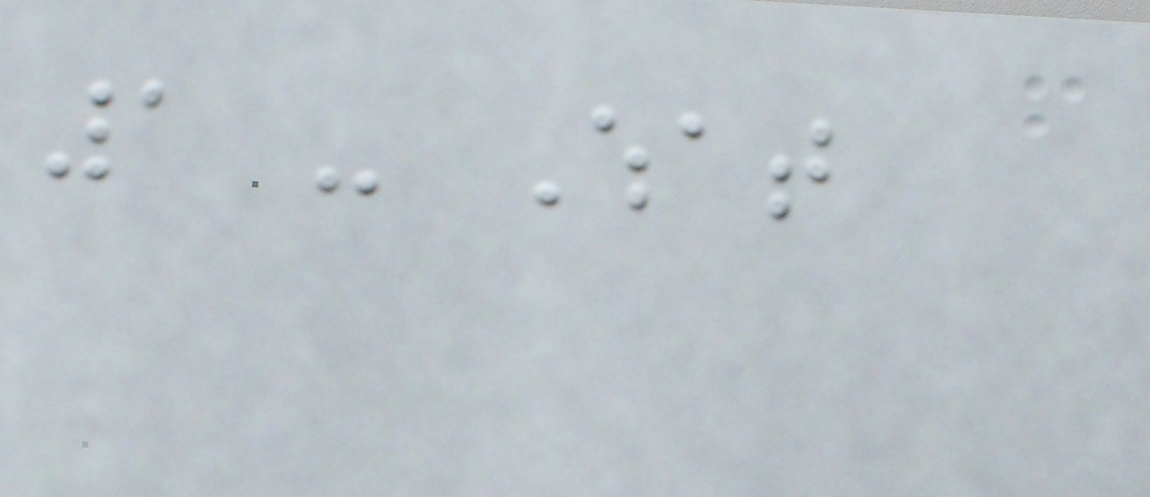1 - What
